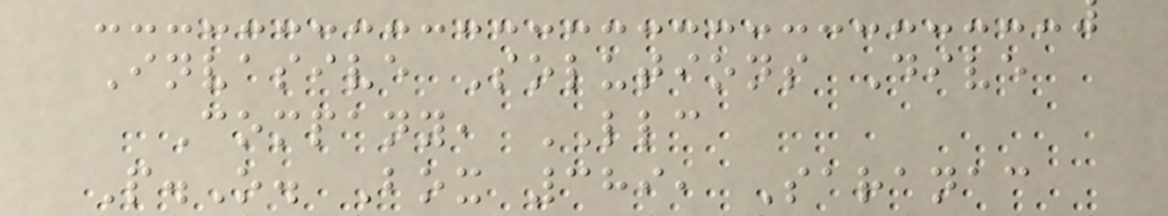Invasive Solutions Dive
Company, LLC
P.O. Box 389, Saranac
